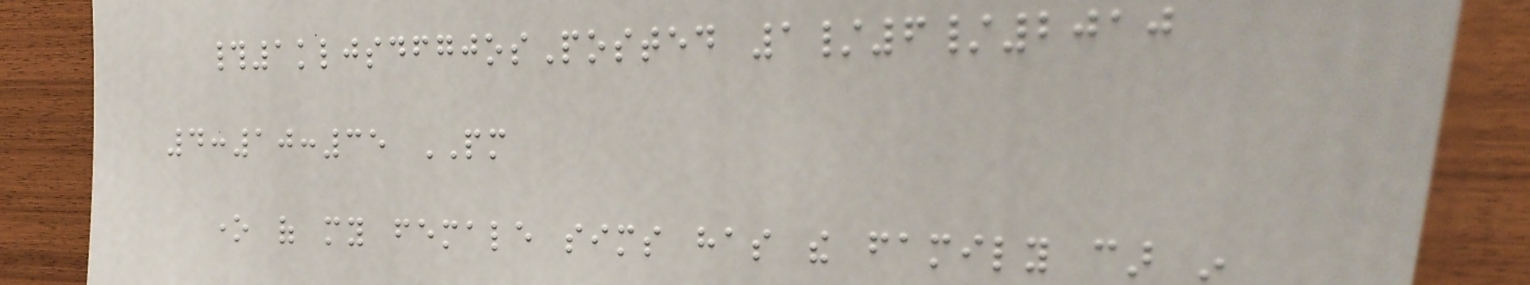#1kljsdfgjosPosted 1/6/2010
4:10:35 PM
one of my female sims has the family car in
